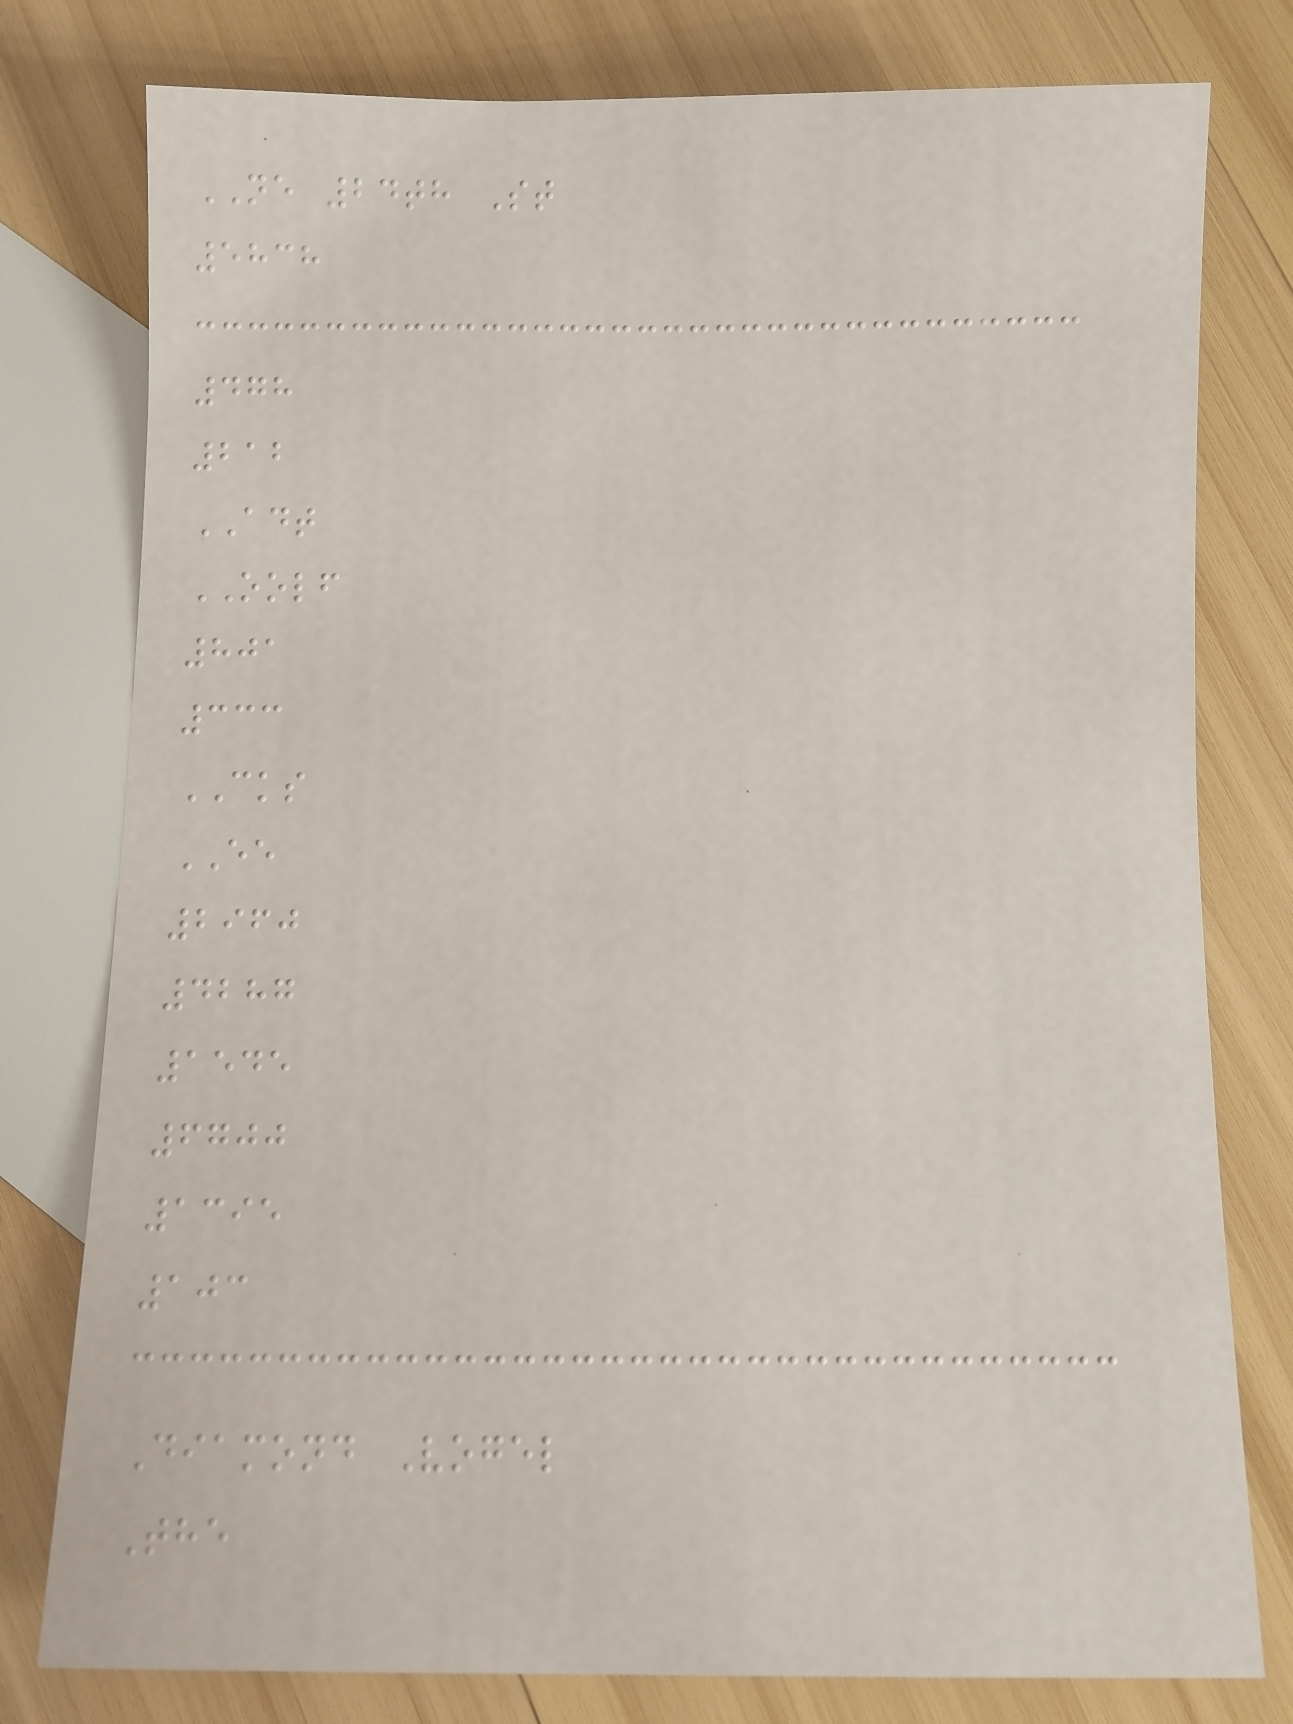NE 24th St
5838
478
212
ADT
OOLF
801
333
CKS
EE
2960
4287
1545
6700
1395
103
Diamond Vogel
The
